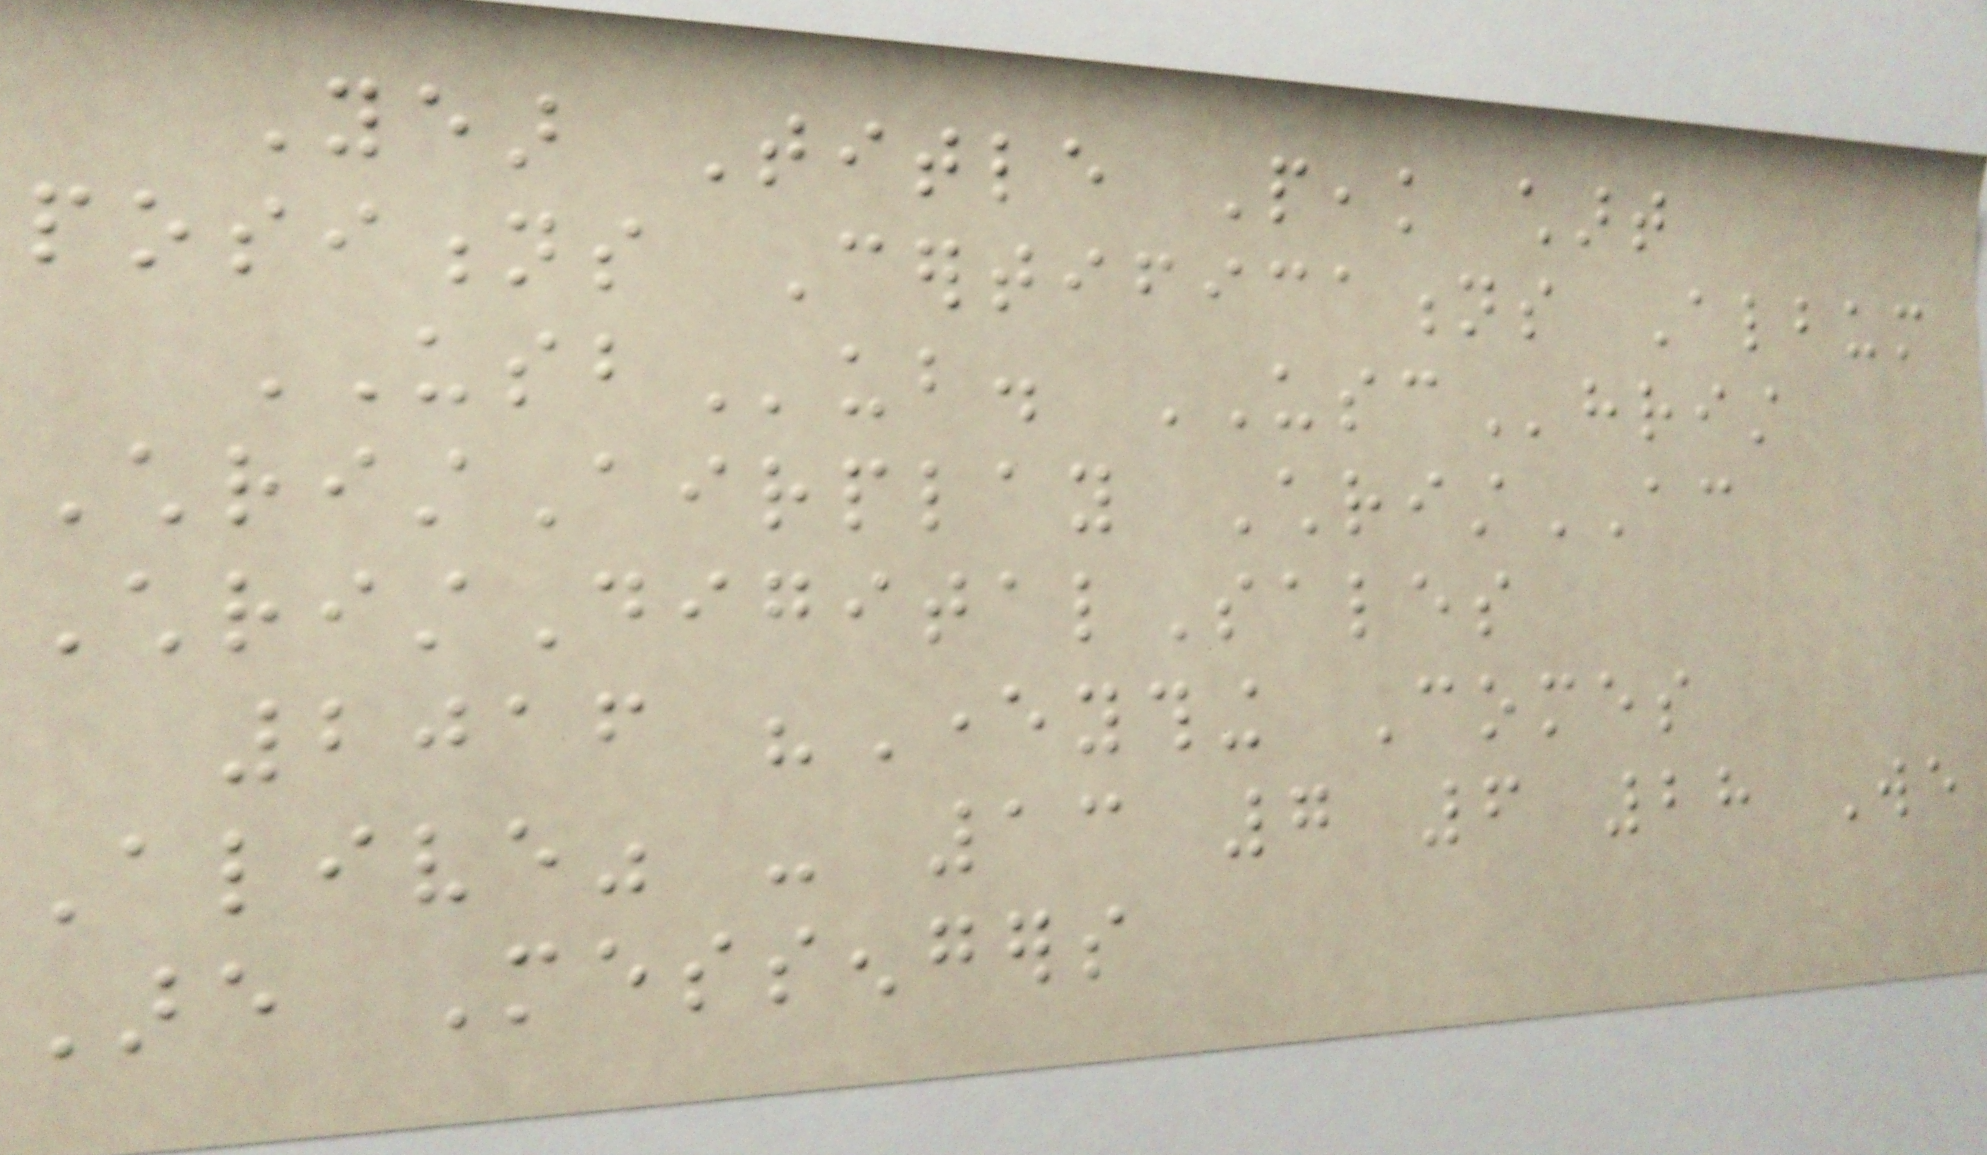Year Title Peak chart
positions Certifications Album
USBub. USChrist
ChristAirplay ChristAC
ChristDigitalSales
2016 "Everything Comes
Alive" - 13 7 6 28 We
Are Messengers
